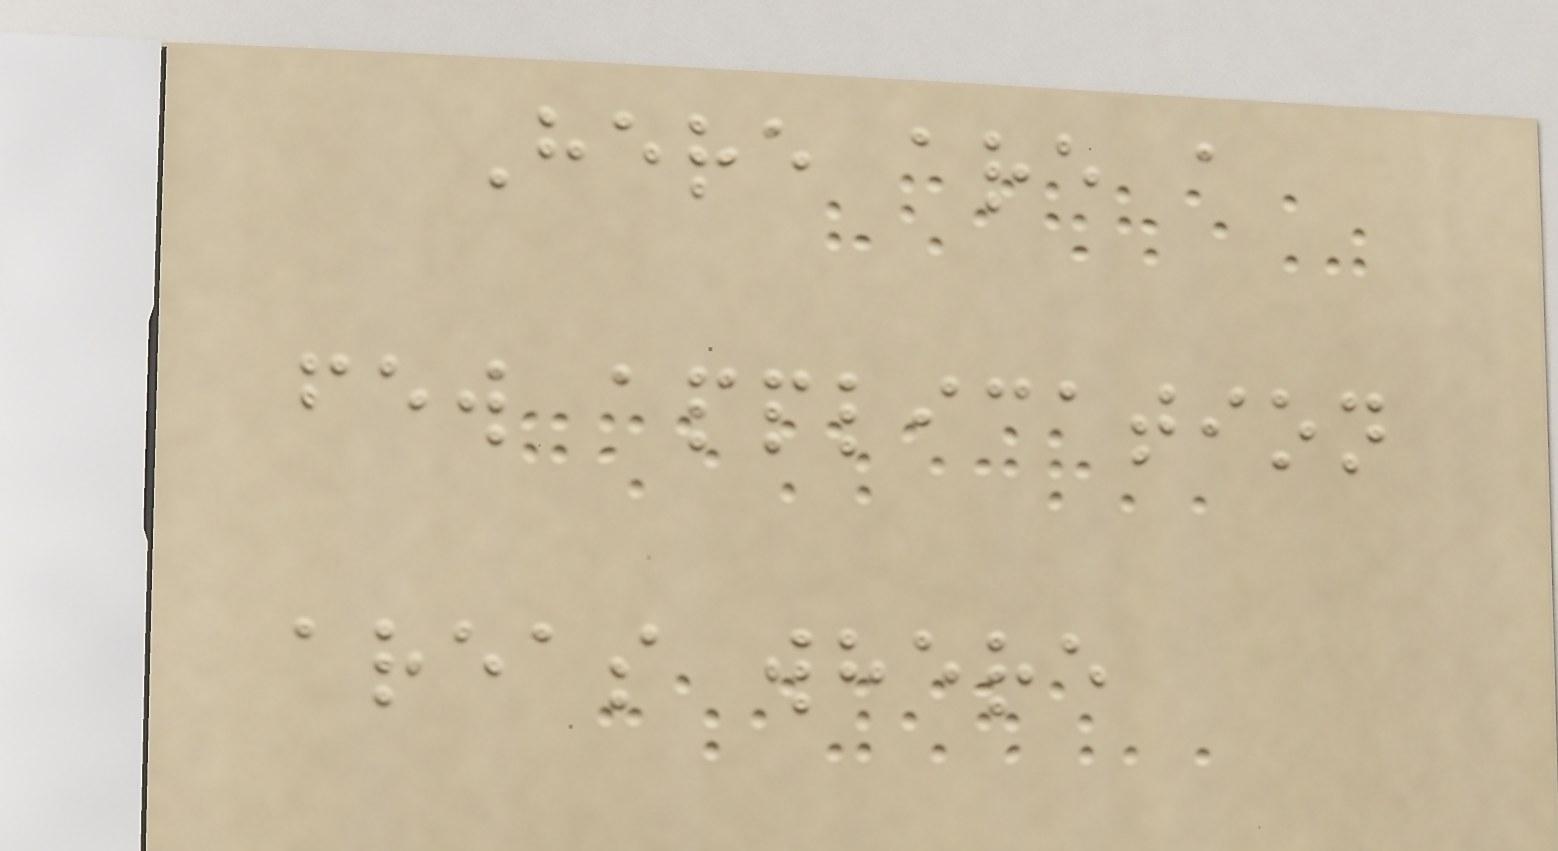Here are a
few application
areas where
